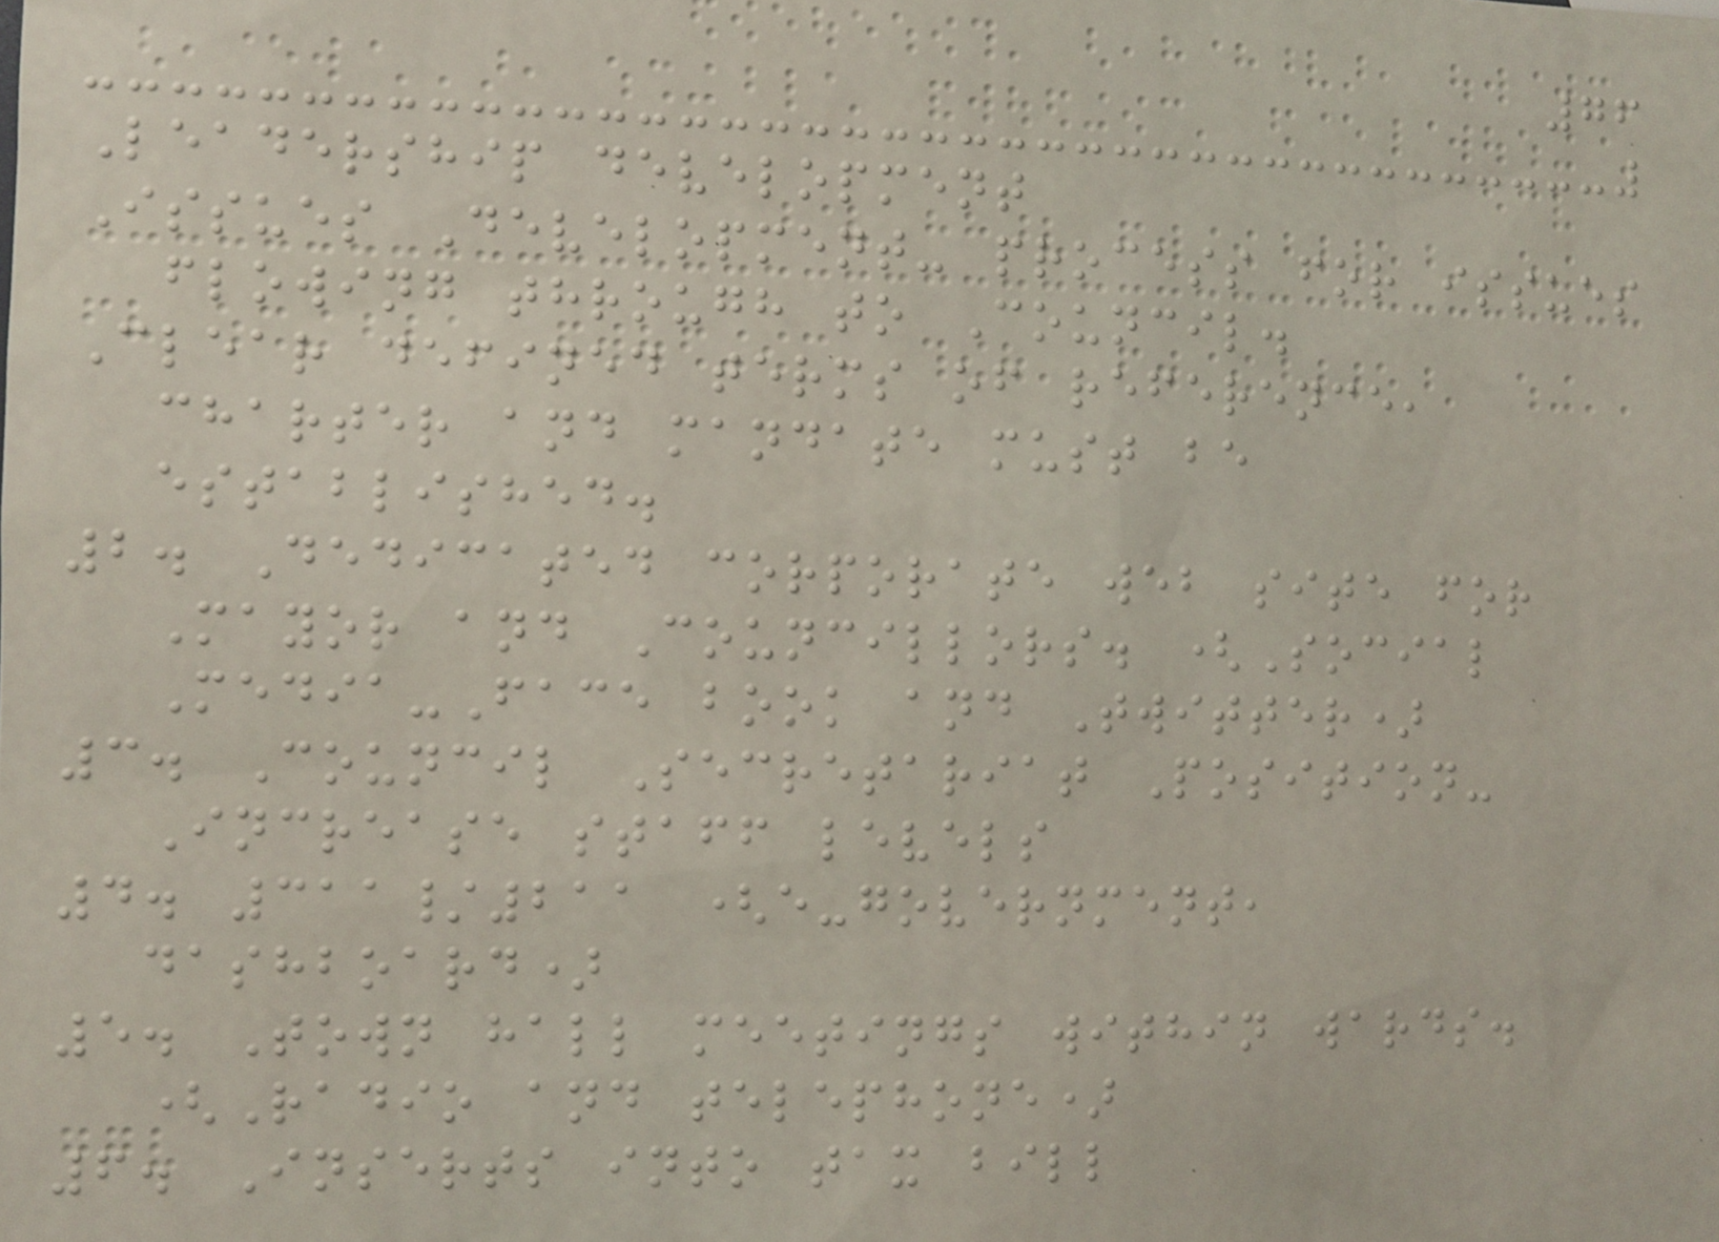76
Leadership development
Issues Development- process for issues
flowing through to Council.
Clear defined terms of reference,
charter and mandate must be
established.
2. Dedicated corporate web site for
Mayor and Councillors. (Social
Media-Face book and Twitter)
3. Council Secretariat Position-
Increase staff levels
4. 311/211 (e-government,
dashboard)
5. Town hall meetings within wards.
(Radio and telephone)
6. Inserts into tax bill
